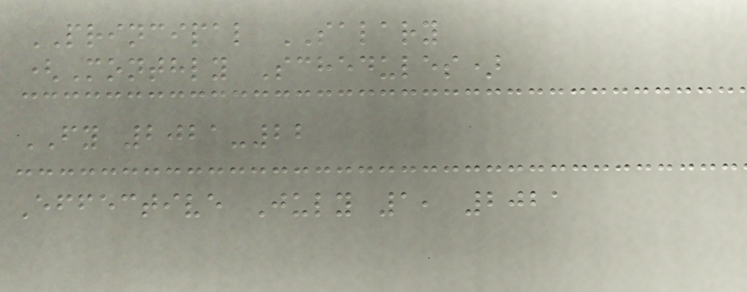PRINCIPAL SALARY
(Monthly Schedules)
FY 2021-22
Effective July 1, 2021
